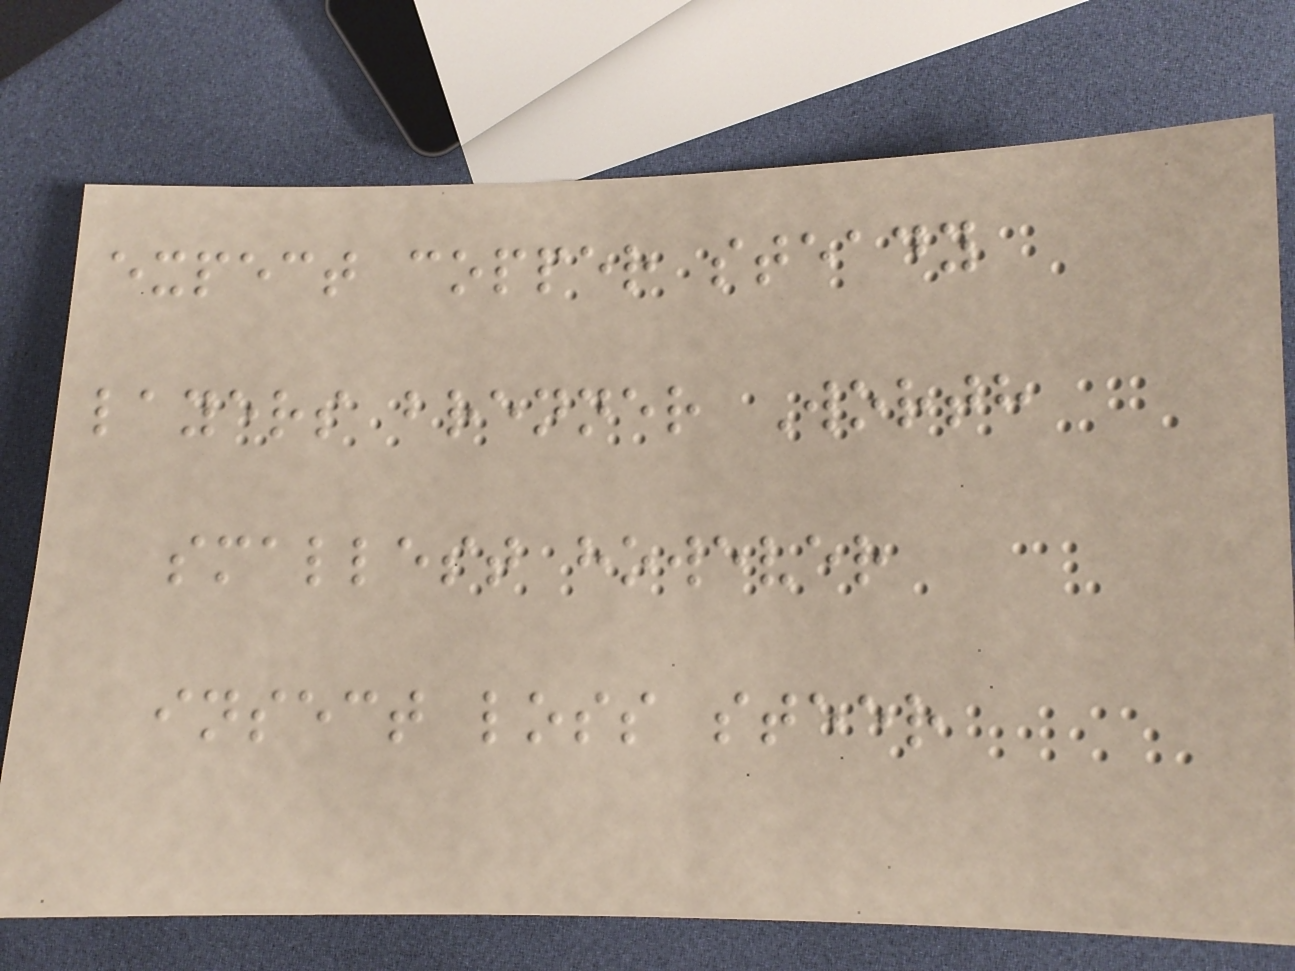expect copper steady
layers brenner Worth
smallest however
insect loss steer
